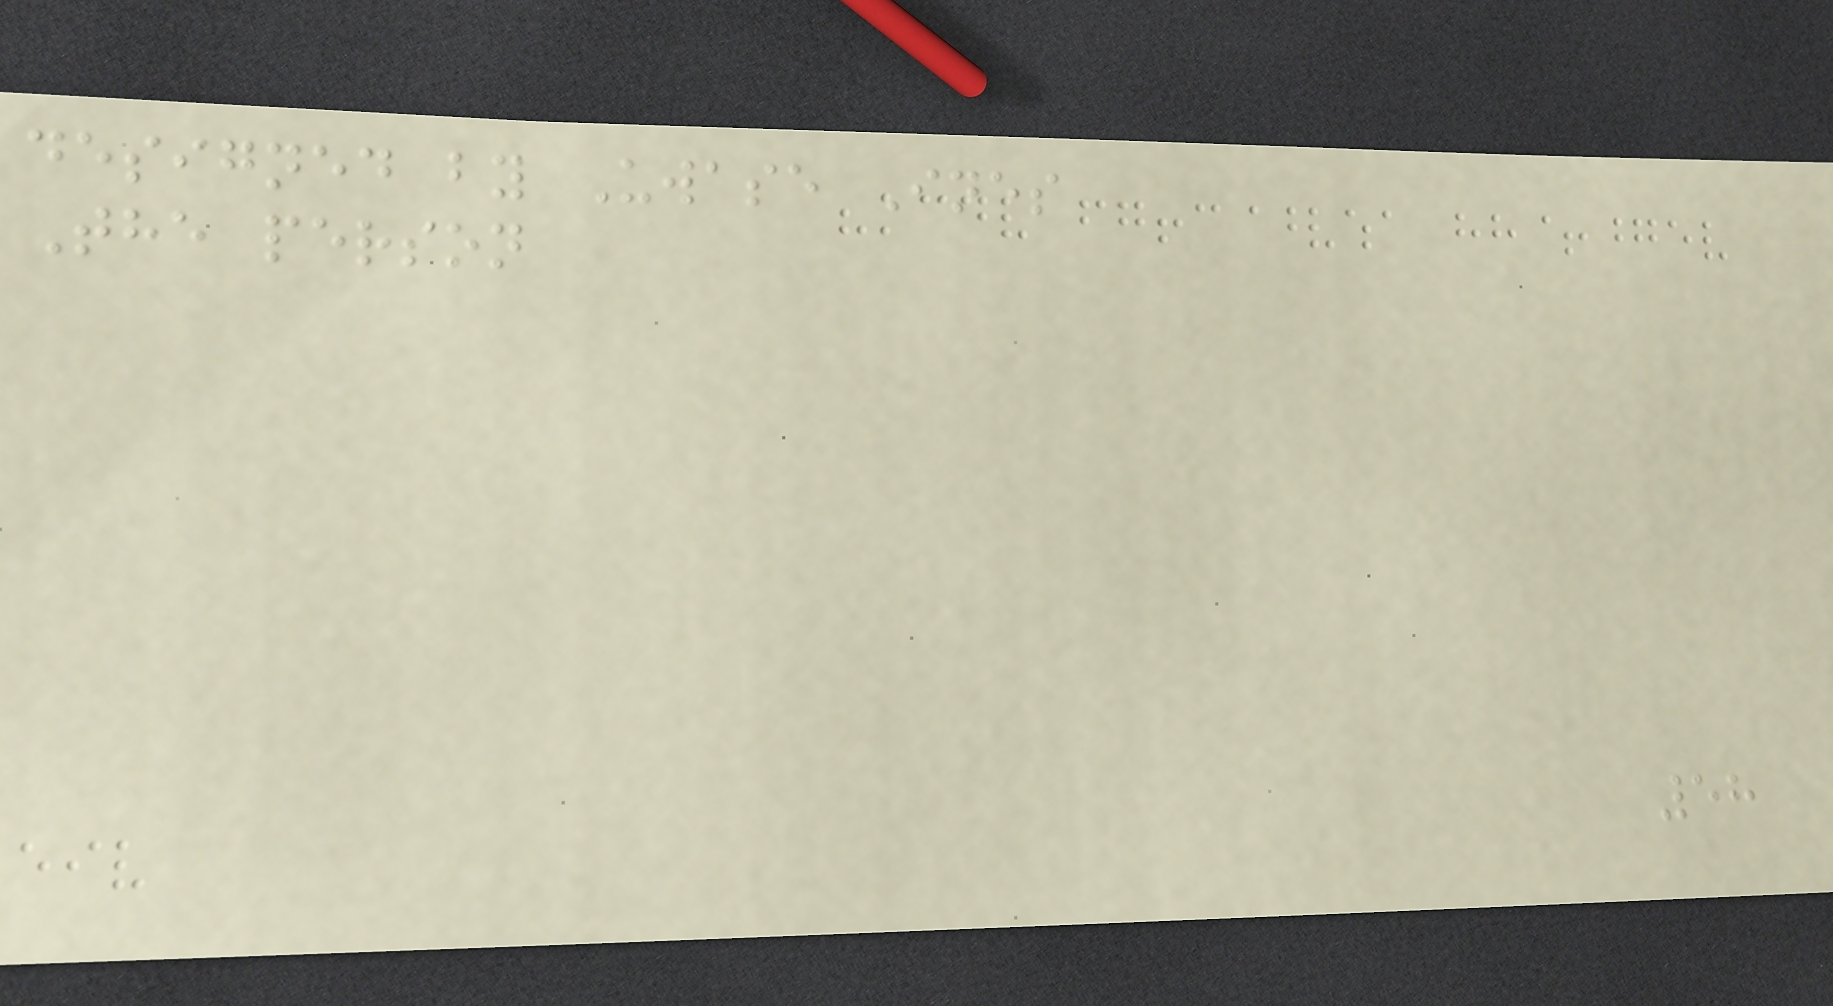designed by Uwase Ines
The person
58
